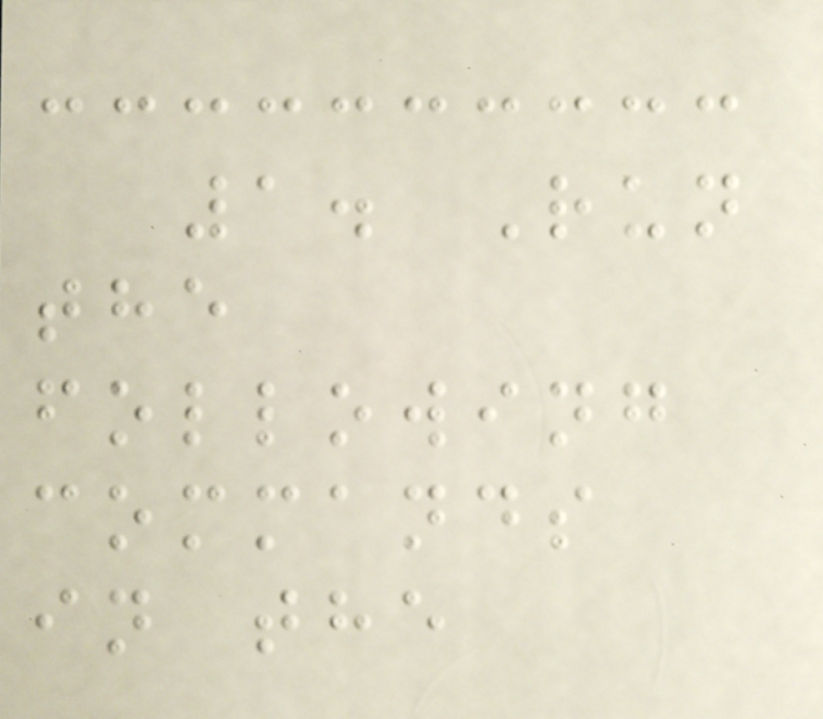1. Run
the
following
commands
in the
